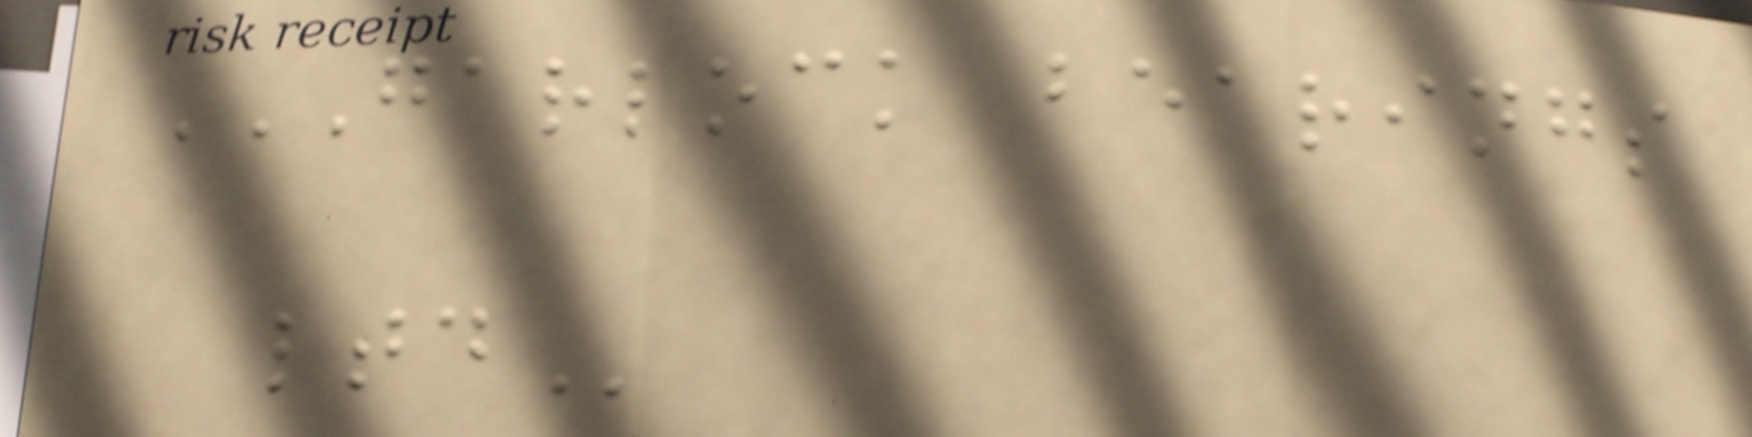GARLOCK BEARINGS
LTD
